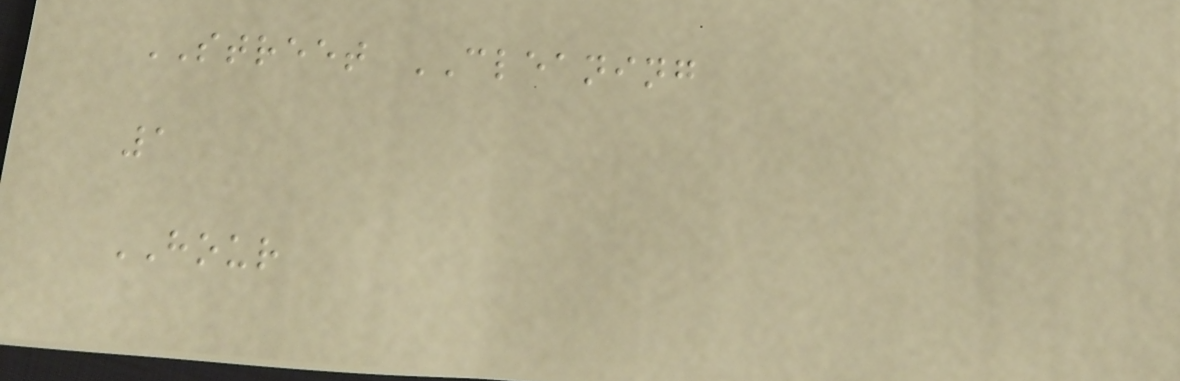STREET CLEANING
1
HOUR
